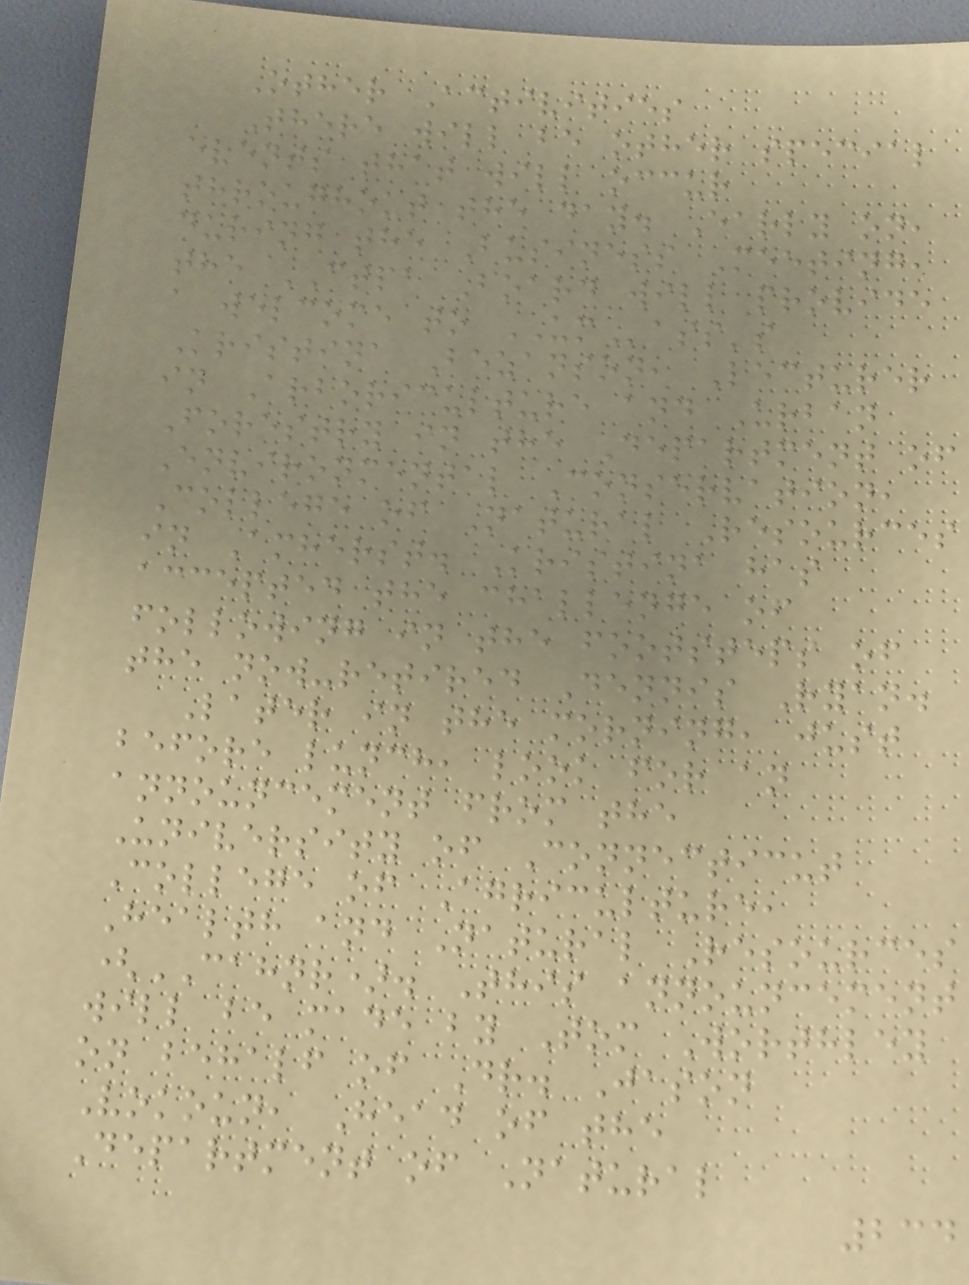Other Activities
There will be other special
events that will occur
throughout the day. Early on,
during the Business Meeting,
the CTPA Board will provide
a welcome to UMass's
Kristina Bezanson, Lecturer
in Arboriculture and Urban
Forestry in the Department of
Environmental Conservation,
College of Natural Resources
in Amherst. Kristina has
accepted the challenge of
following in the footsteps of
the now-retired Dennis Ryan.
Later in the morning, just
before lunch, look for an
announcement from the
University of Connecticut
College of Agriculture,
Health and Natural Resources
(CAHNR). This announcement
will be made by Tom Worthley
on behalf of Dr. Jason
Vokoun, Head of the
Department of Natural
234
